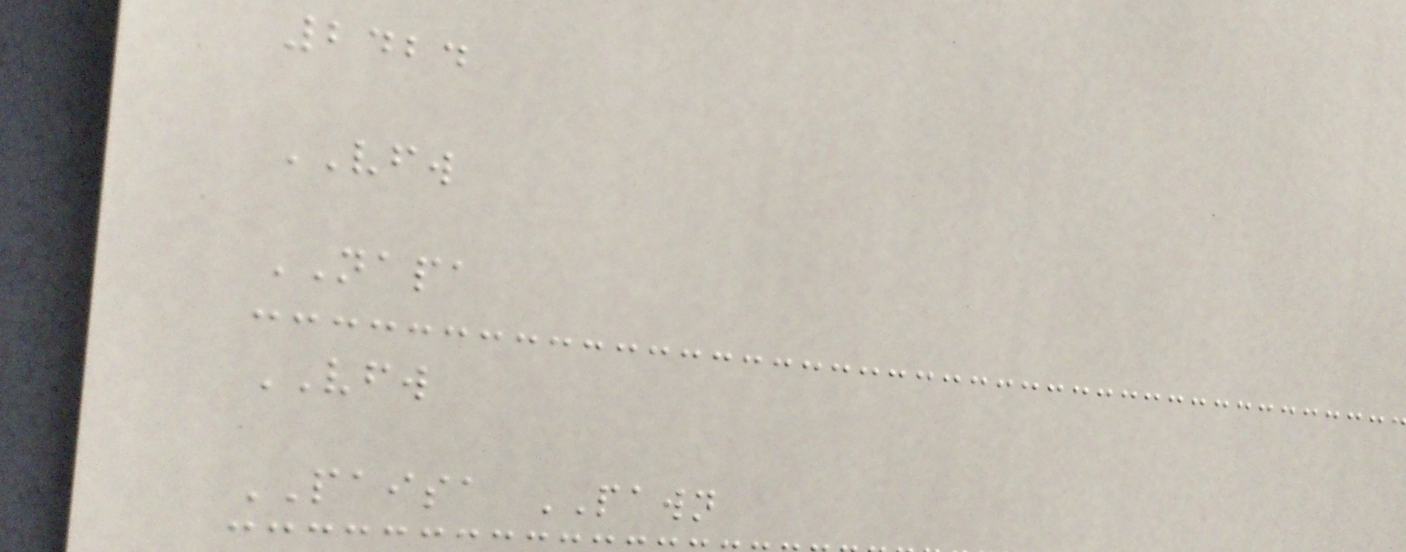2424
VFW
NAPA
VFW
PAISA PAWN
